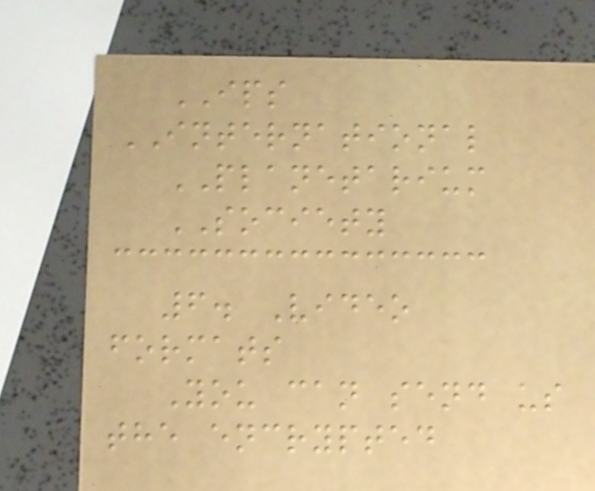IPS
INTERNATIONAL
PLANETARIUM
SOCIETY
6. Video
formats
You can send us
the encrypted
